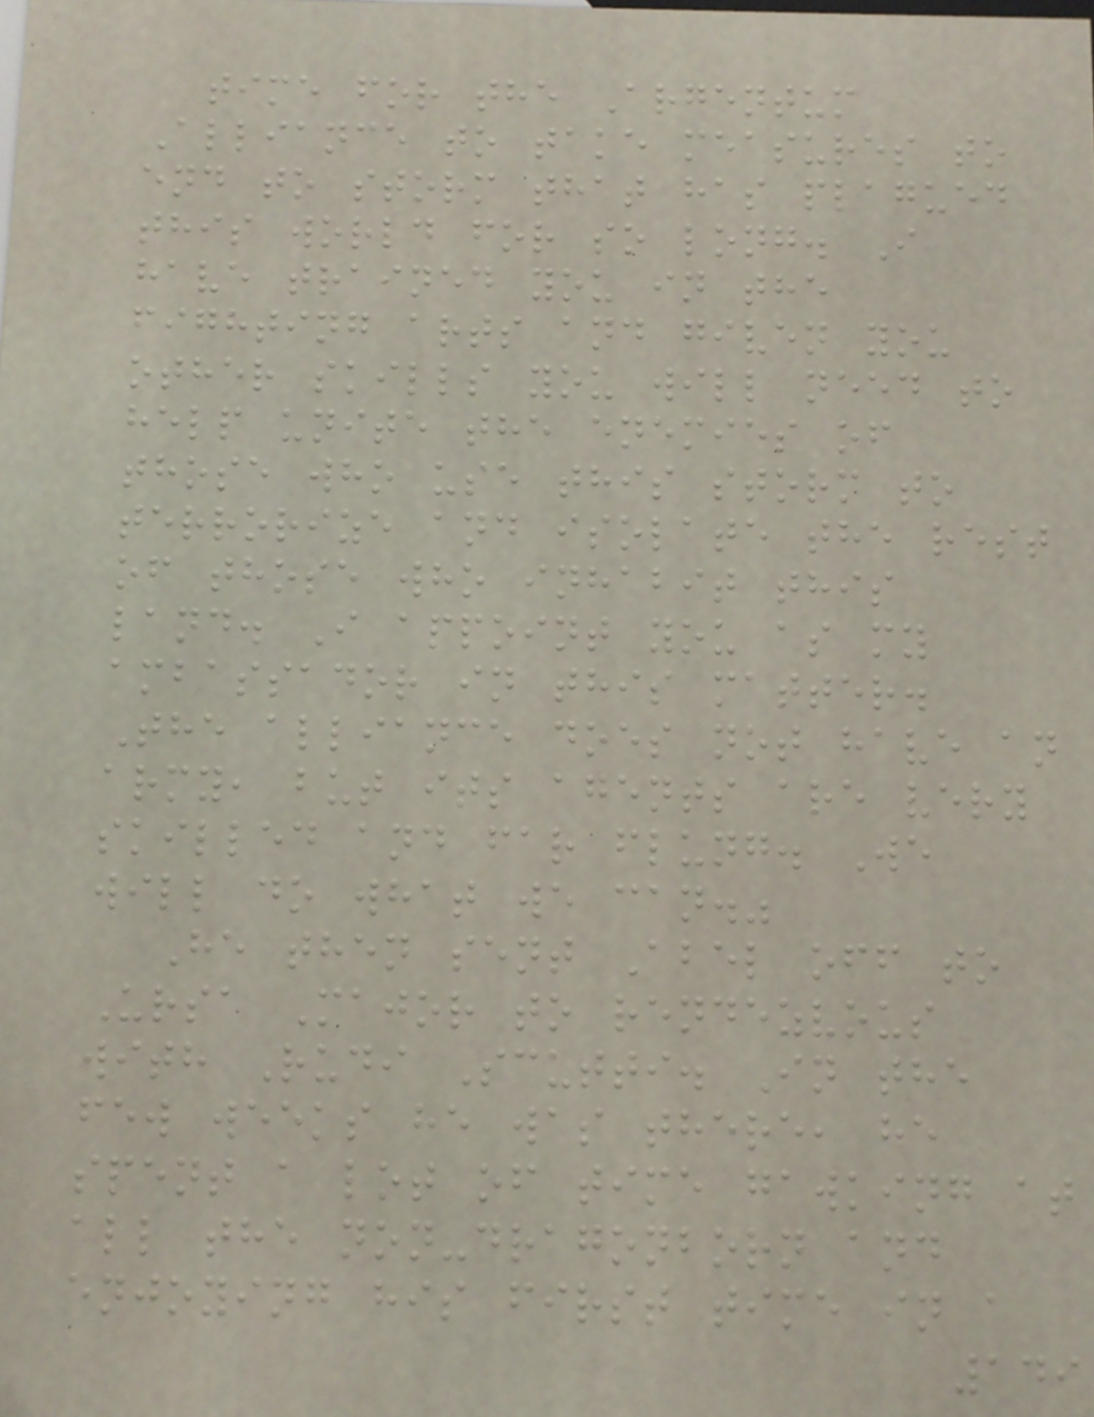time for the Argentum
Alliance to take measures to
end to storm that has plagued
this world for so long. I
have trained you in the
fighting arts and given you
other skills you will need to
help unite the enemies of
those who use this storm to
terrorize and isolate the rest
of those who inhabit this
land. I appoint you as my
ambassador in this matter.
The alliance does not have an
army, but its agents are very
skilled and far flung. We
will do what we can."
He then sent Abel off to
Ursa Major to rendezvous
with Rudi Scutti. In the
few weeks he was there, he
spent a lot of time gawking at
all the non-dragonborn and
enjoying his first time in a
149
